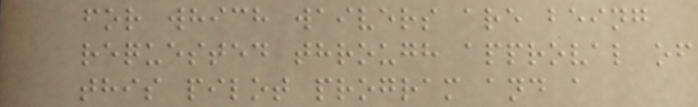for which waivers are being
requested through approval of
this pilot program and a
